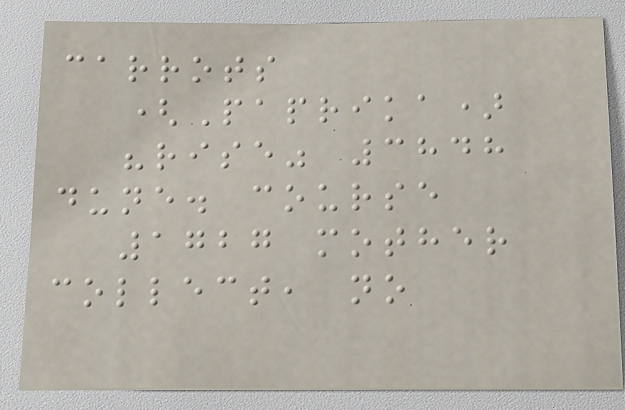carrots
(Paprika)
"rise" 3848
dune. course
1727 mother
collect, no
